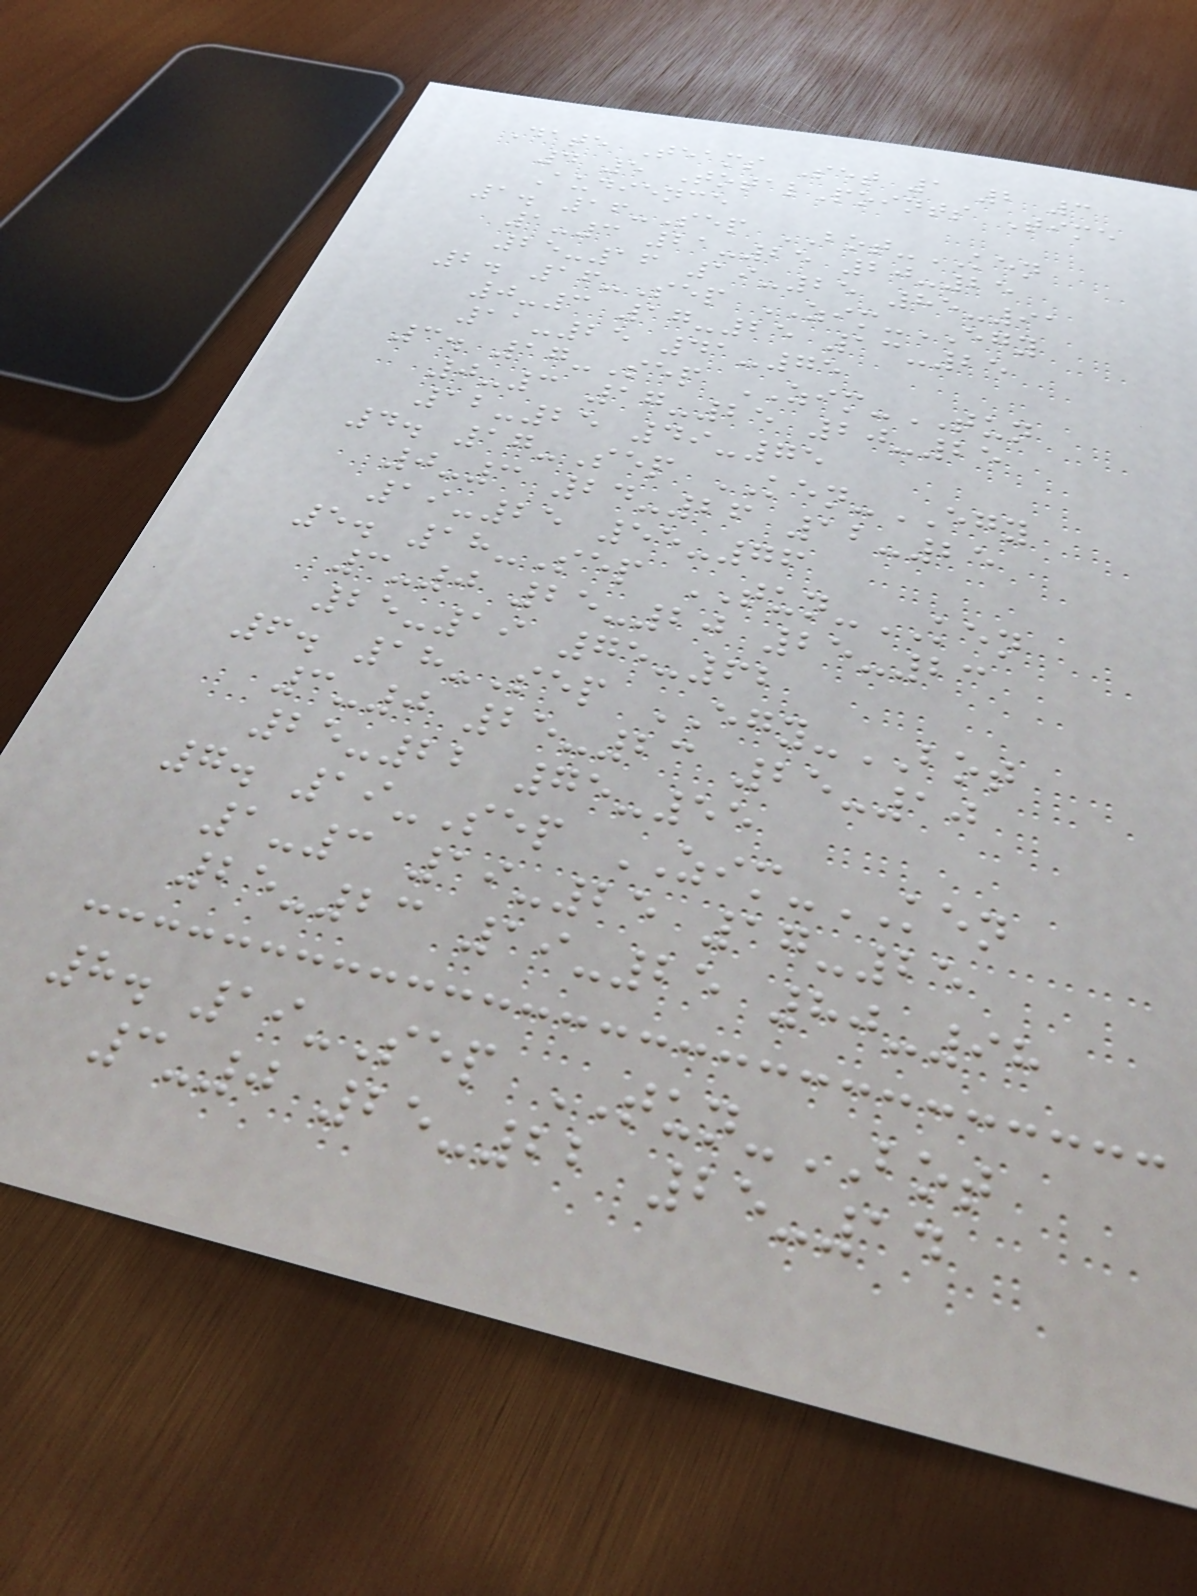Date Teams Set 1 2 3
4 5 TotalPoints Time
Audience
1. 16-Sep BOT-KEN
1-3 21-25 20-25
25-16 19-25 85-91
2. 16-Sep ZIM-EGY
0-3 17-25 13-25
11-25 41-75
3. 17-Sep ZIM-TUN
0-3 17-25 20-25
12-25 49-75
4. 17-Sep KEN-EGY
0-3 24-26 12-25
19-25 55-76
5. 18-Sep TUN-KEN
3-0 25-20 25-23
25-19 75-62
6. 18-Sep EGY-BOT
3-0 25-23 25-10
25-22 75-55
7. 19-Sep ZIM-KEN
1-3 19-25 17-25
25-23 19-25 80-98
8. 19-Sep TUN-BOT
3-0 25-22 25-14
